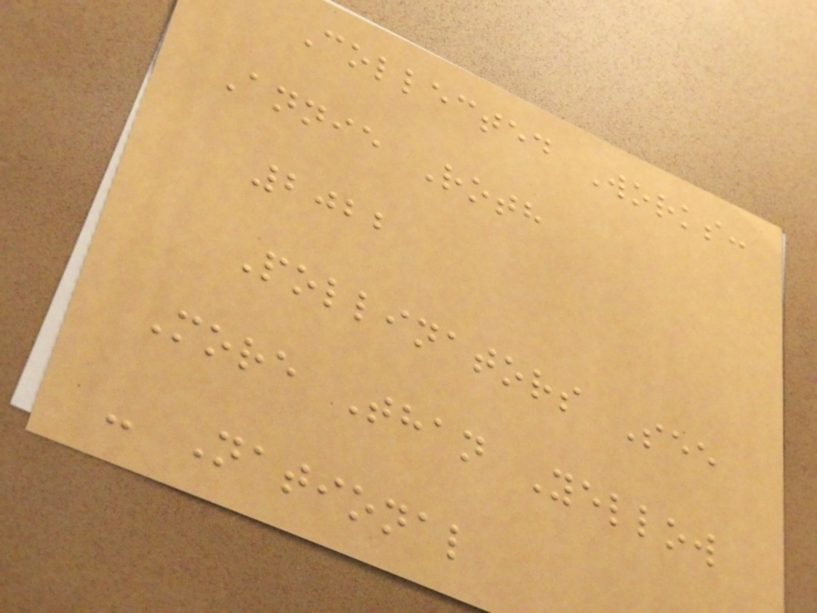Collected Works:
Annie Roth
2022
Pollinators See
More Than Yellow
- National
